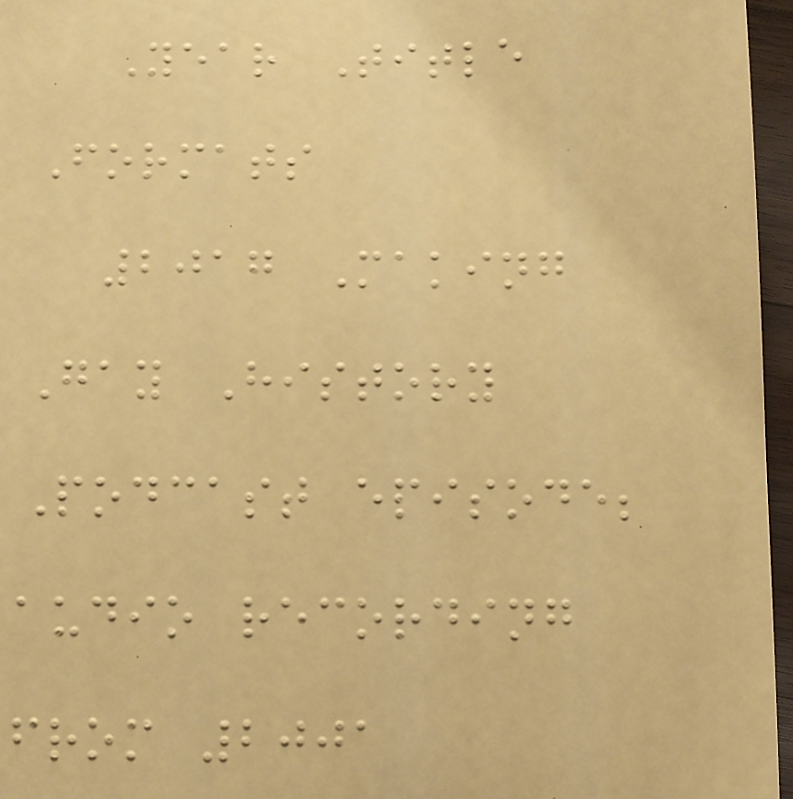Year Title
Formats
2017 Making
Gay History
Podcast episode;
audio recording
from 2001
